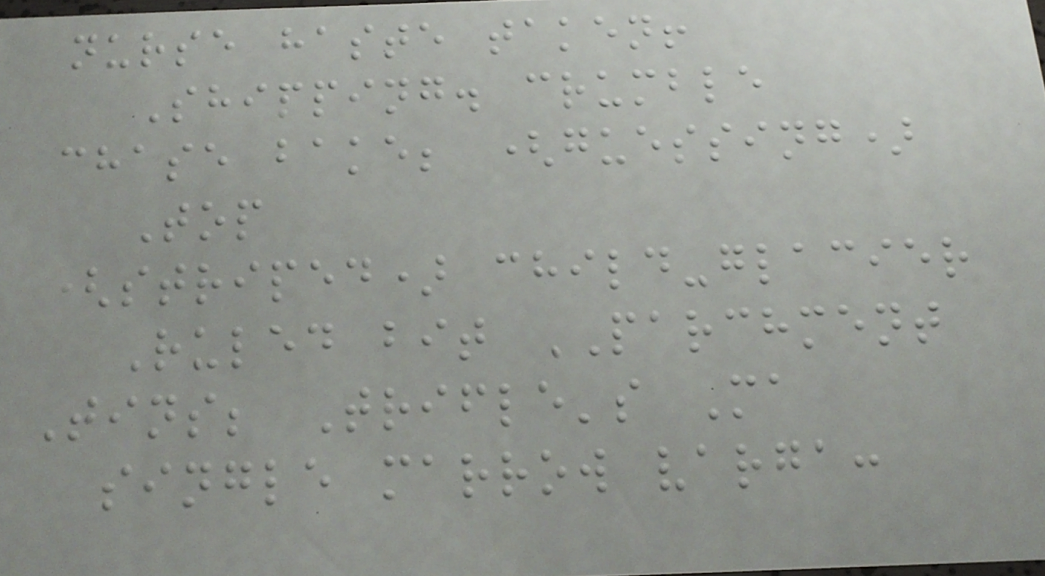nurse haste taken!
Shipping. crumble
chase bake; (guessing)
Top
(striped) child-glacier
Ruled bit PARCHMENT
Tins; Trifle's Ma
single marrow varga:
